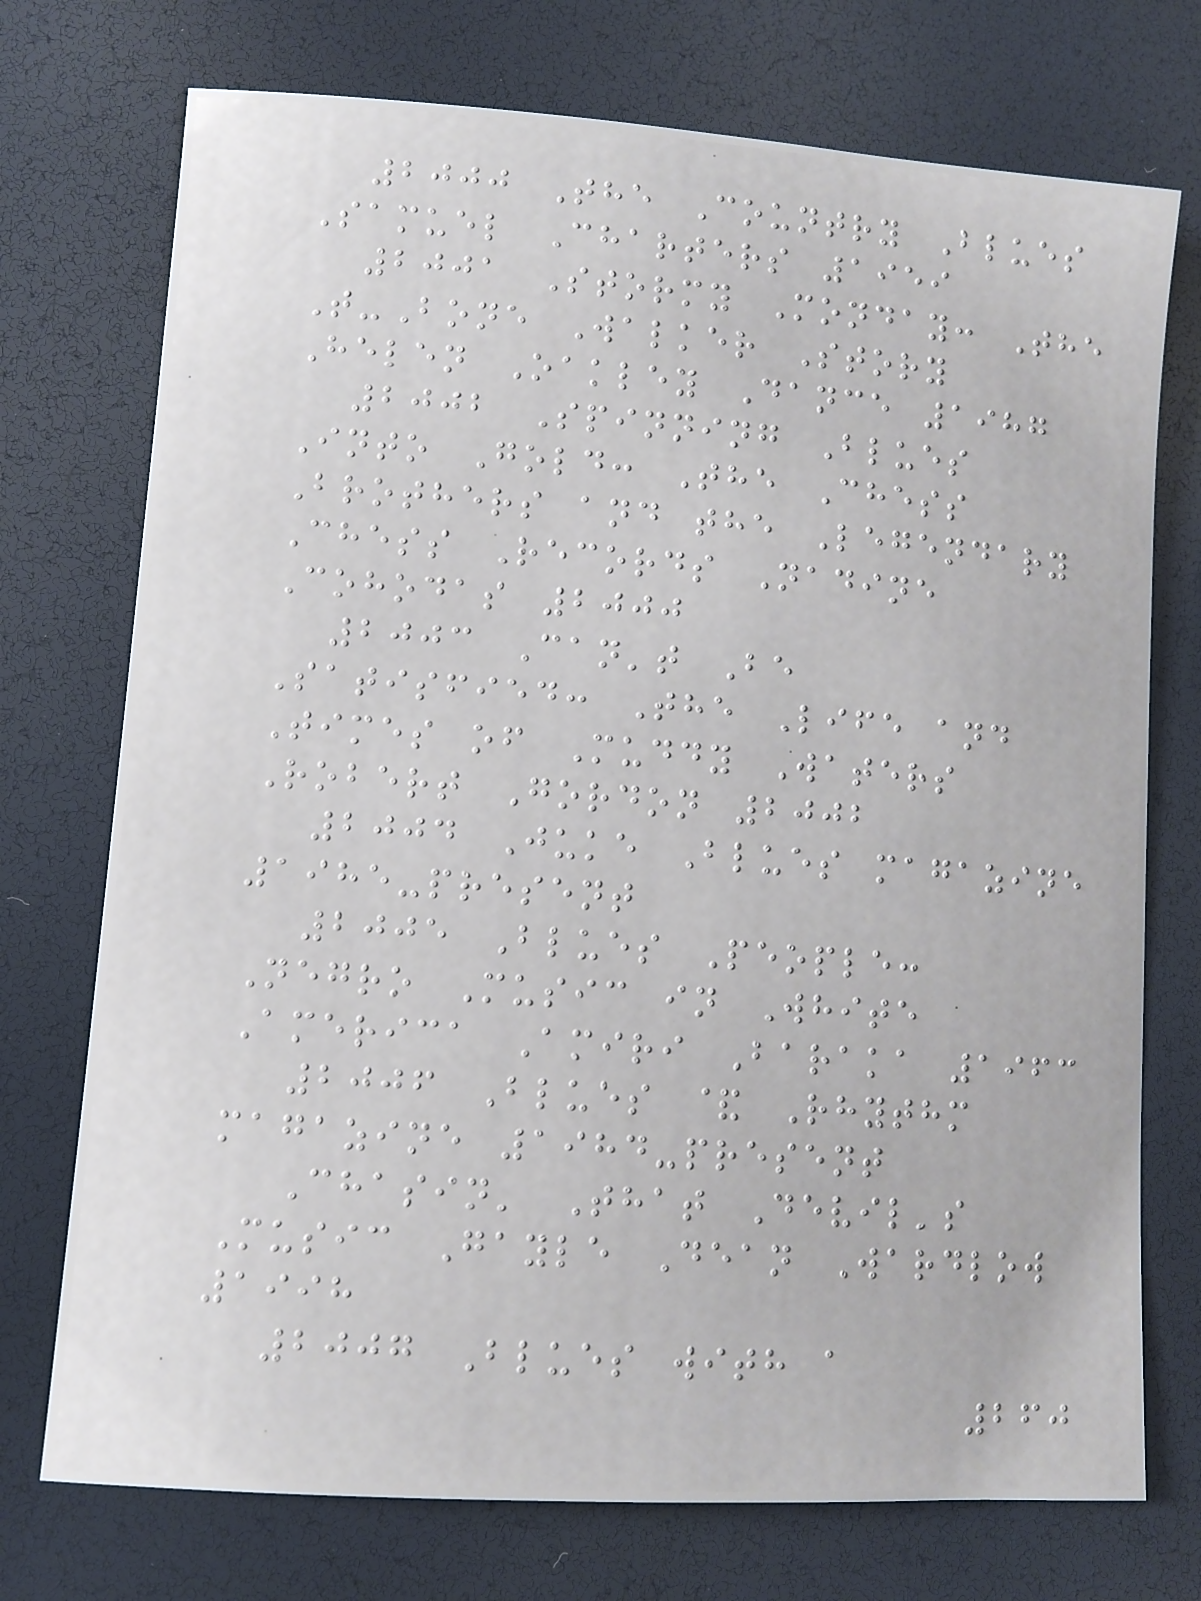2000 The Country Blues
Samuel Charters 1959
2001 Stormy Monday: The
T-Bone Walker Story
Helen Oakley Dance 1987
2002 Spinning Blues
Into Gold: The Chess
Brothers and the Legendary
Chess Records Nadine
Cohodas 2000
2003 Can't Be
Satisfied: The Life and
Times of Muddy Waters
Robert Gordon 2002
2004 Juke Blues magazine
1985-present
2005 Blues People:
Negro Music in White
America Amiri Baraka 1963
2006 Blues & Rhythm
magazine 1984-present
Chasin' That Devil's
Music Gayle Dean Wardlow
1998
2007 Blues with a
260
